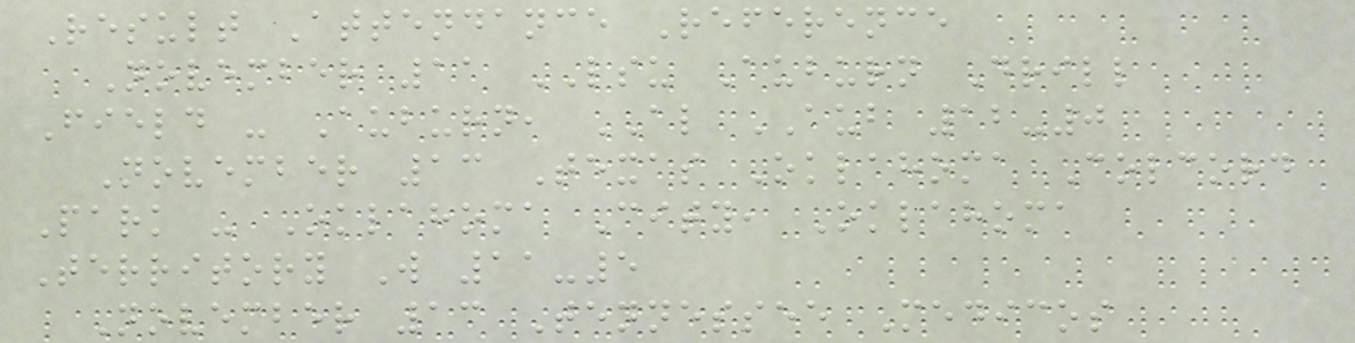Result Attendance Reference
November 11 LSU Auburn Drill
Field - Auburn, AL AUB 12-0
November 13 Texas Oklahoma Colcord
Park - Oklahoma City, Oklahoma
Territory W 11-5
November 13 Tennessee Medicos
